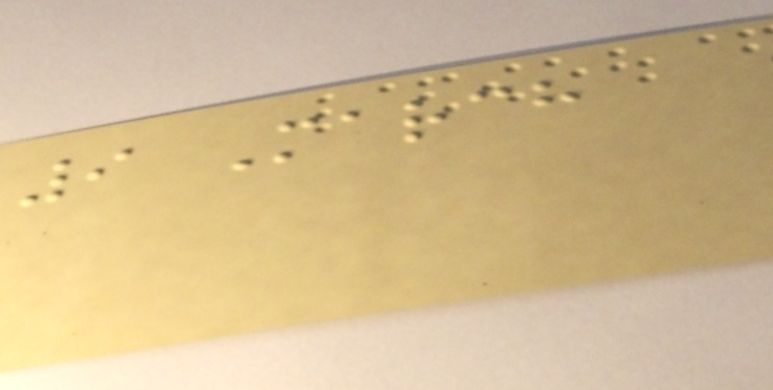9 March
